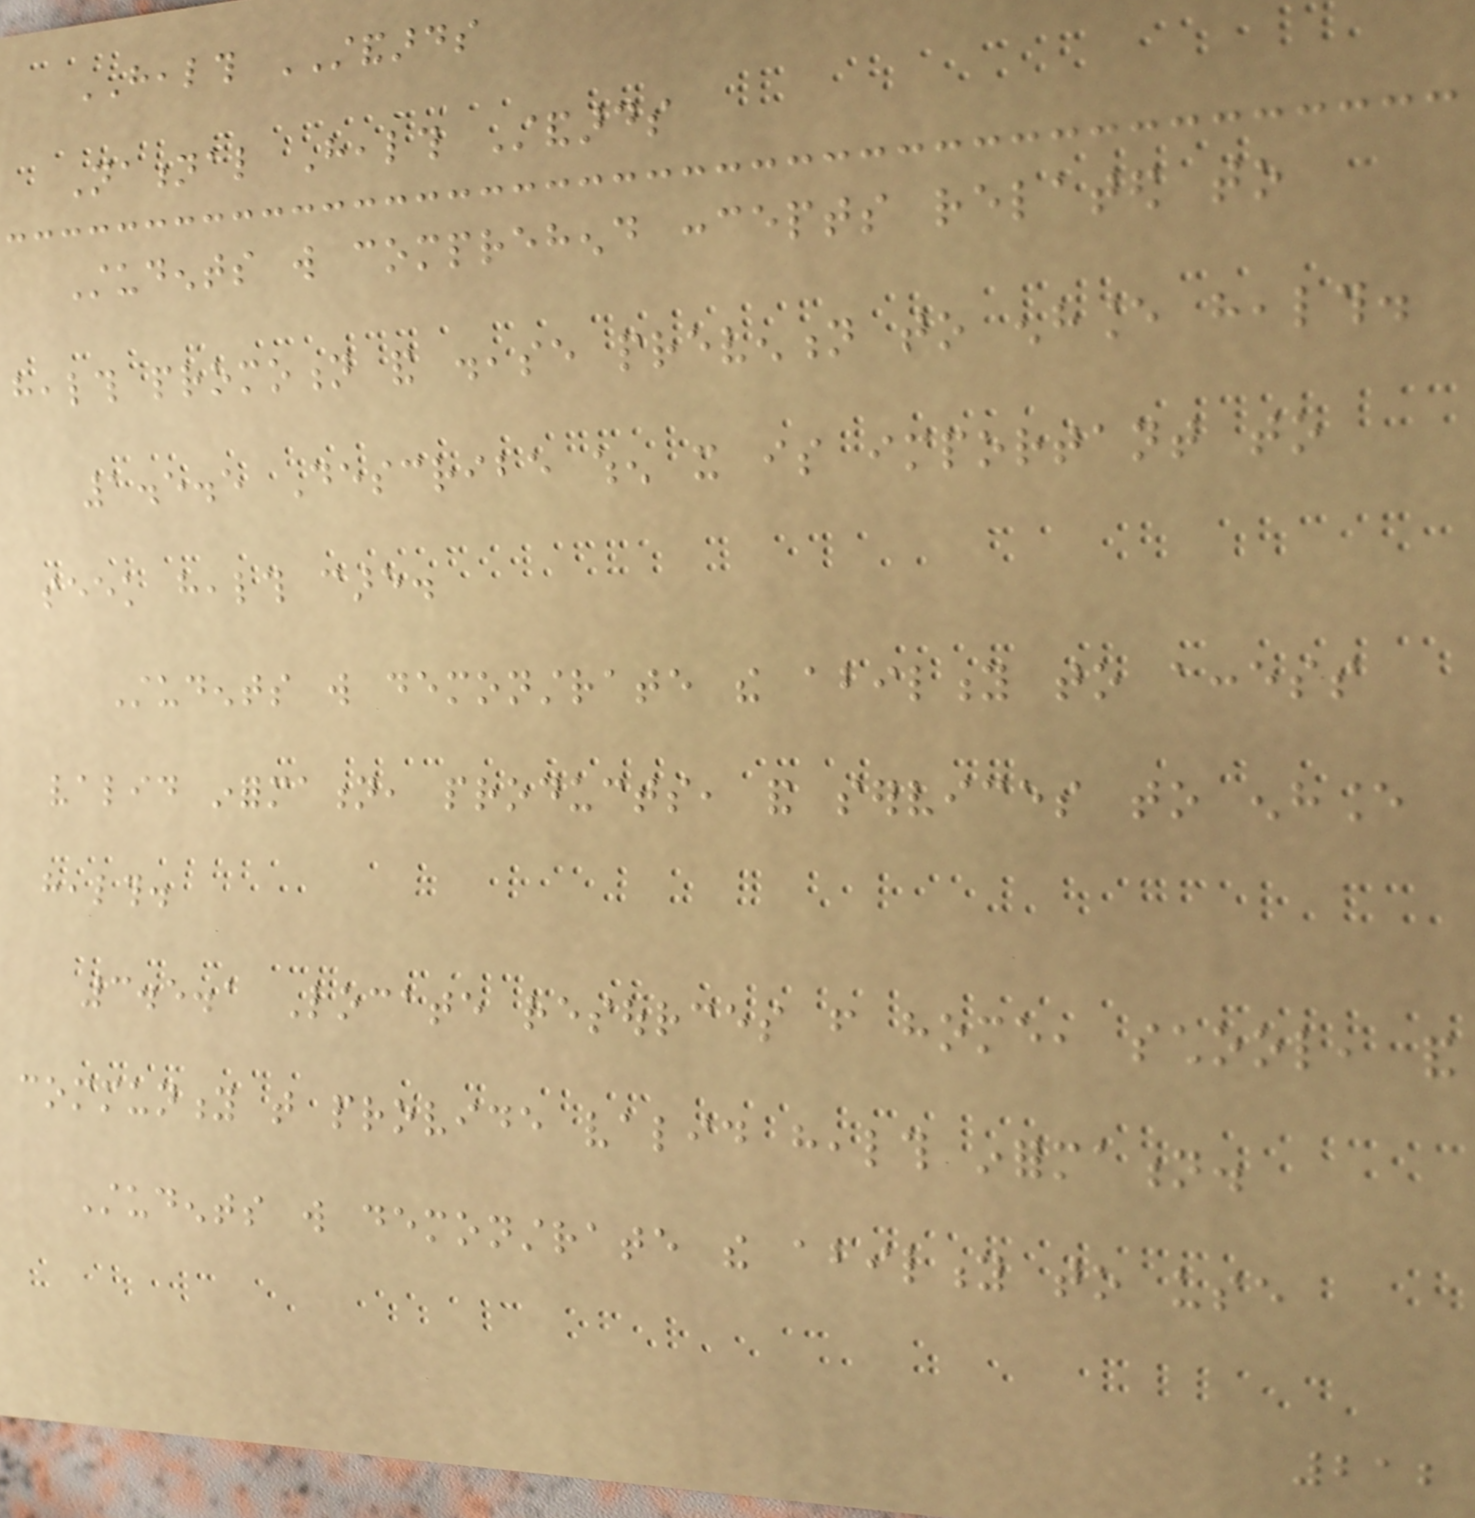HEALTH STANDARDS
National Health Standards
Students will comprehend concepts related to
health promotion and disease prevention to enhance health.
1.5.5 Describe when it is important to
seek health care.
Students will demonstrate the ability to access
valid information, products, and services to enhance
health.
3.5.1 Locate resources from home, school, and
community that provide valid health information.
Students will demonstrate the ability to use
212
